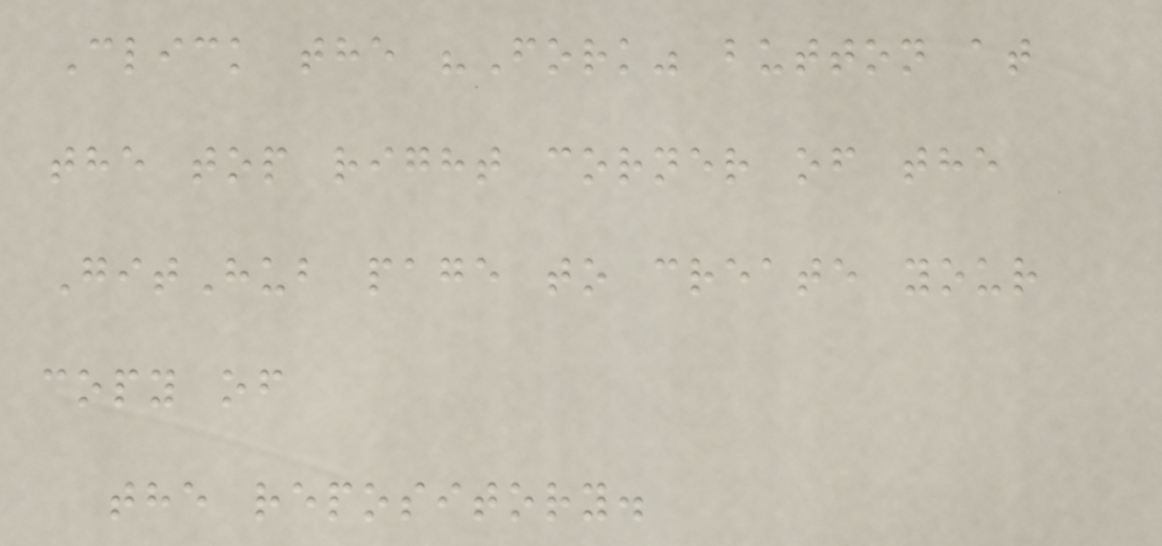Click the "Fork" button at
the top right corner of the
GitHub page to create your
copy of
the repository.
